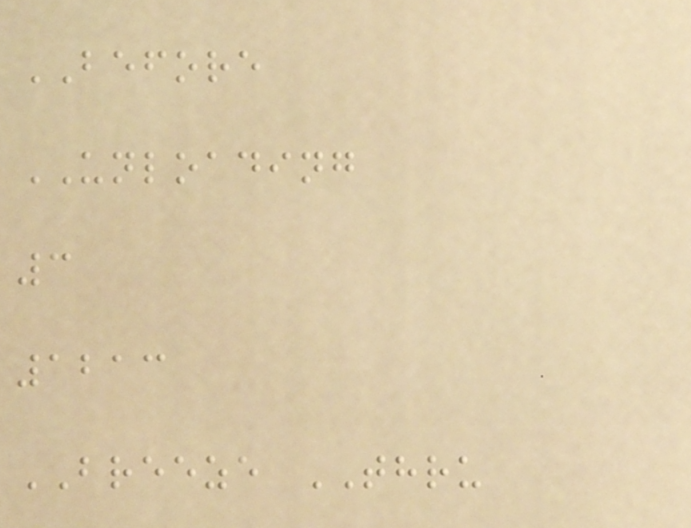BEFORE
UNLOADING
3
1213
BREEZE THRU
